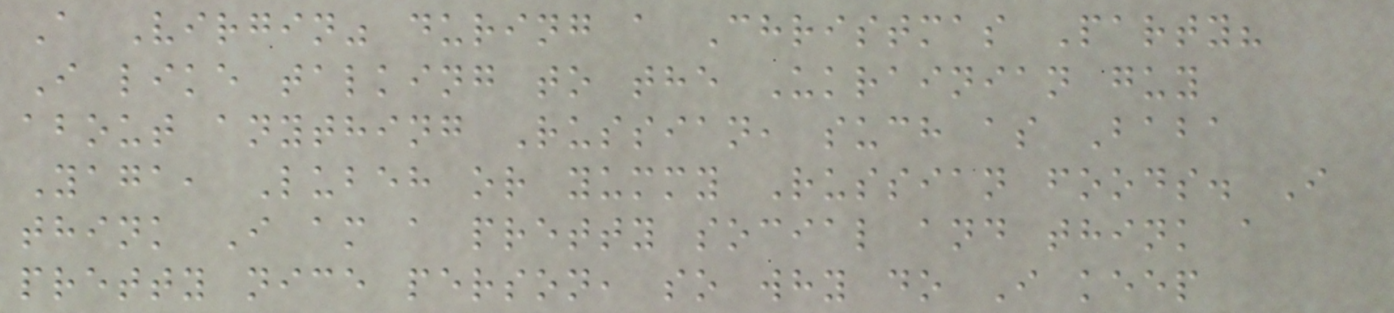A Virgin" during a Christmas Party?
I like talking to the Ukrainian guy
about anything Russian, such as Baba
Yaga, Lubeh or yummy Russian foods. I
think I am a pretty social and think a
pretty nice person, so why do I keep
